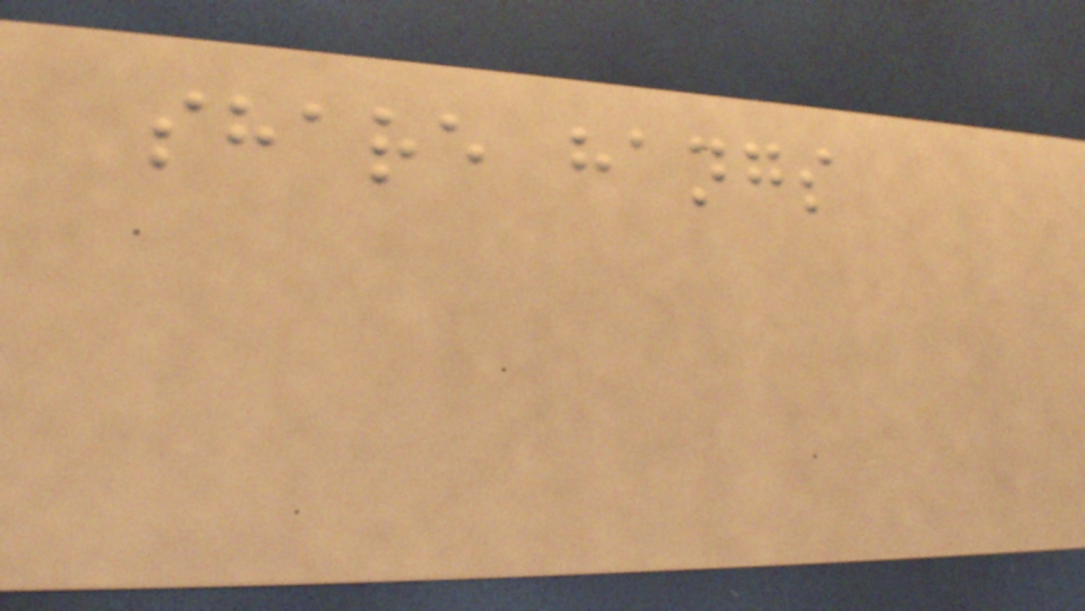share hangs
